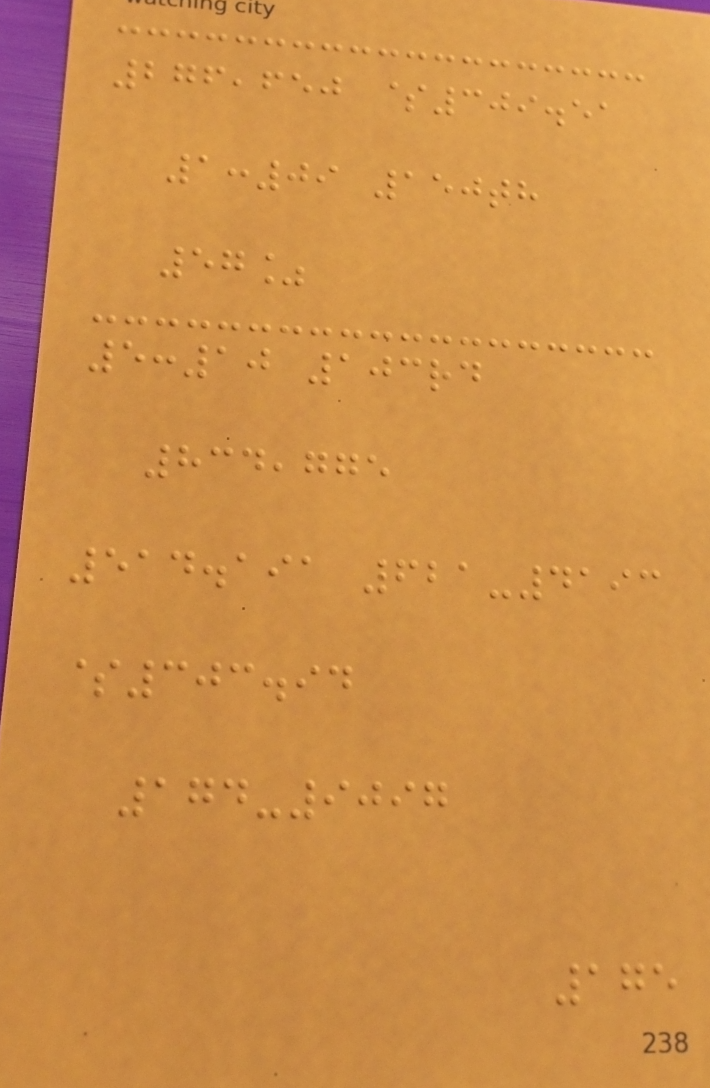276,650 $309.51
1:09 150th
57%
5:10 103rd
834,775
514.191 621-4193
$303.94
174-9097
175
